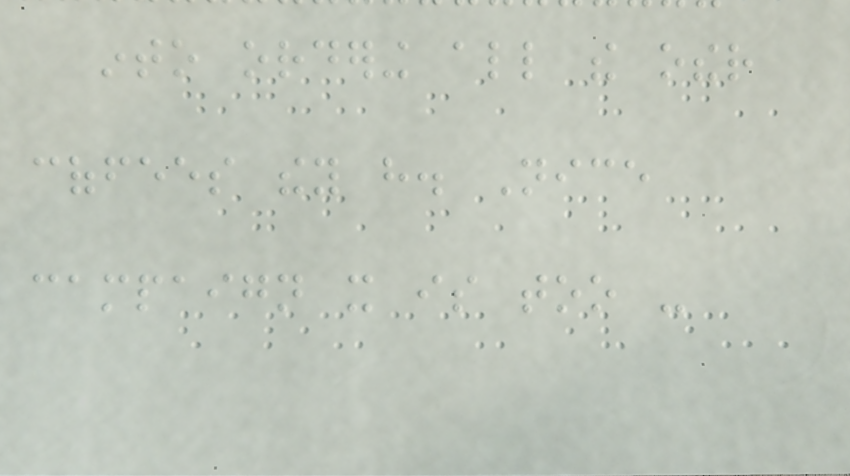into ordering all the other
coffees they have. Nice
campaign it is too -
